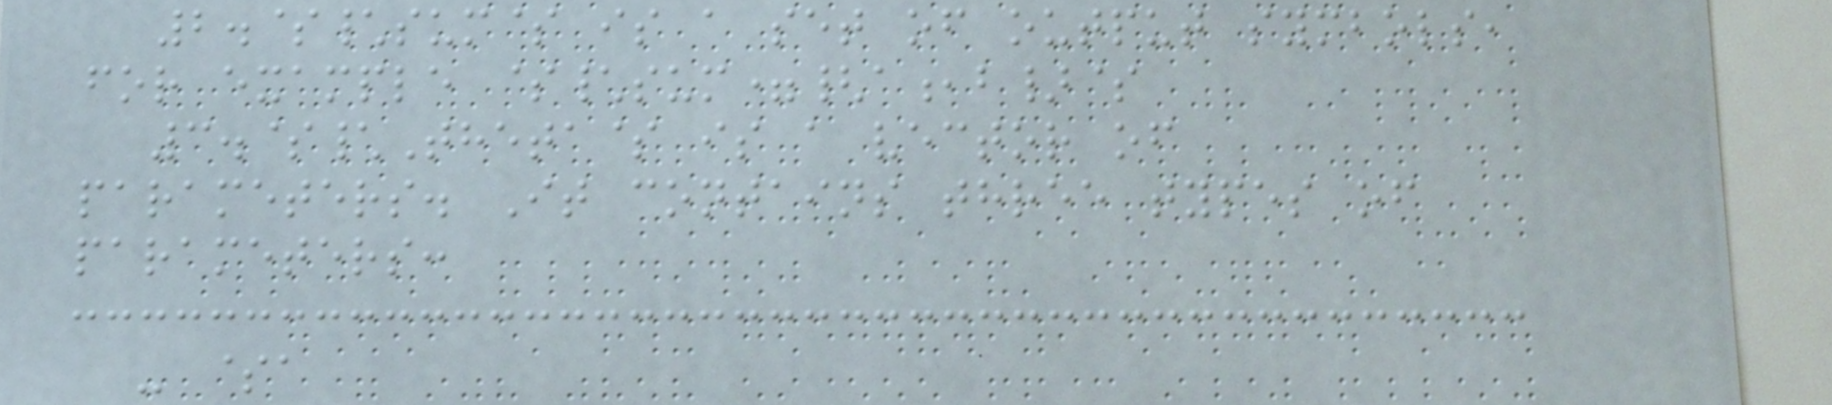2.$\sum$ is a set of output symbols,
for example $\sum={a,b}$
3.$\Theta$ is a vector of
parameters. It contains three types of
parameters:
- $a
